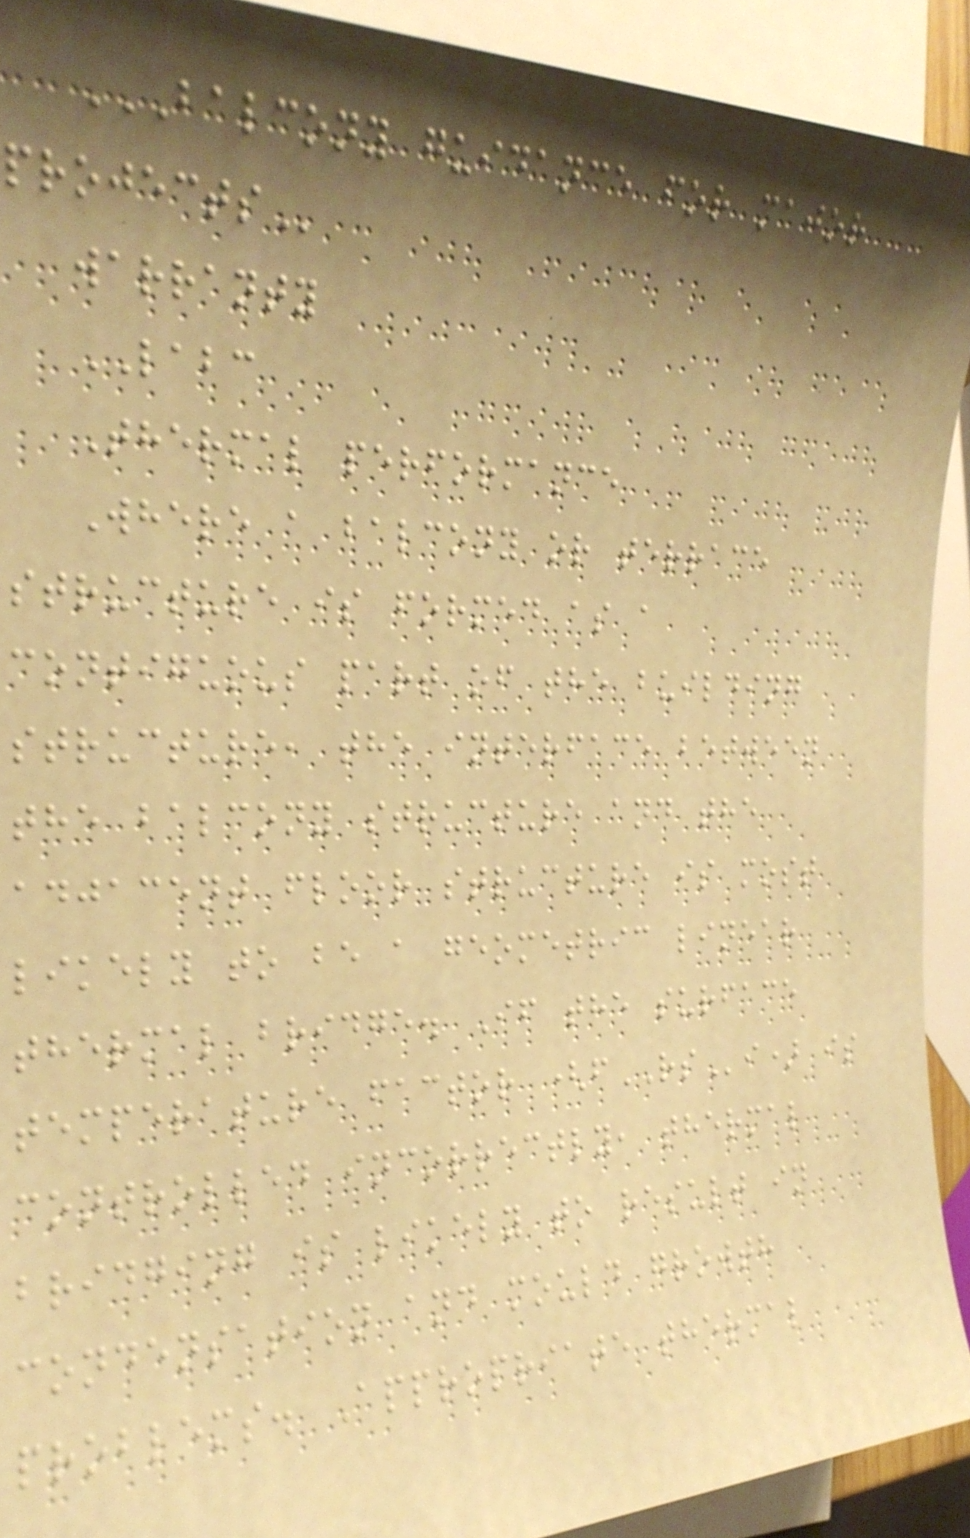BALCONY GUIDANCE FOR MAJOR
PROJECTS
warranty
LABC
Thermal performance
Where a balcony or terrace
structure is formed as a
contiguous part of the building
structure, the interface between
the balcony structure and the
adjacent floor structure is most
likely to be a geometric linear
thermal bridge. If the surface
temperature factor (fRSi) is
controlled incorrectly, thermal
bridging is likely to result in
condensation and mould growth
problems. Appropriate thermal
